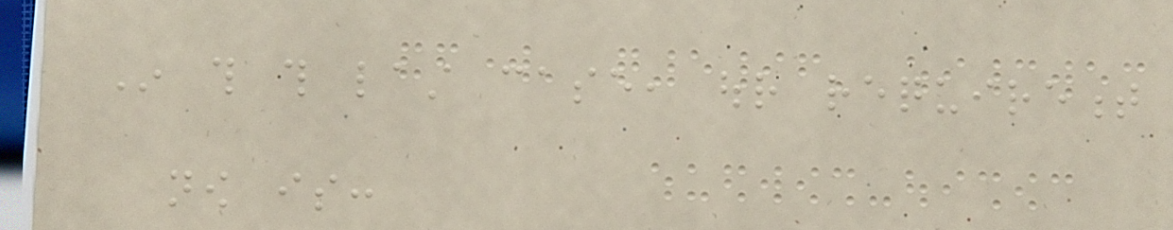In this this last case, our requirement
now is:
